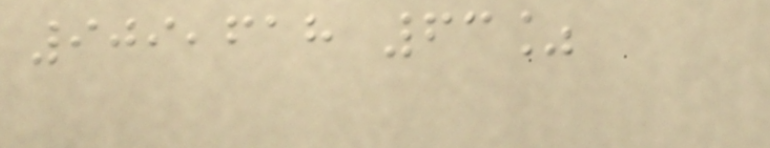909,618 63%
